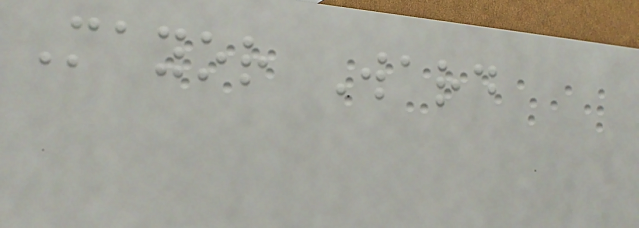Mayor Ward
